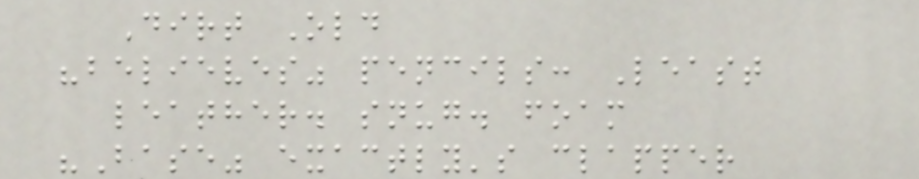Dirt Old
"believes" pencils: Least
leather. snug. foam
"Base" exactly's clapper
